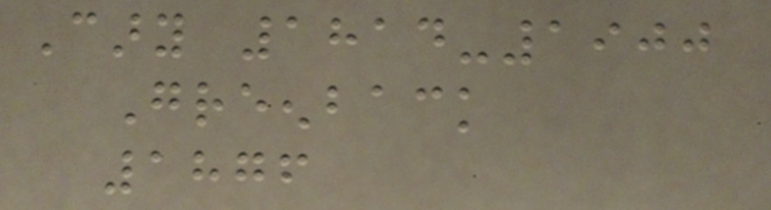Cary 1814-1900
Greenback
1876
